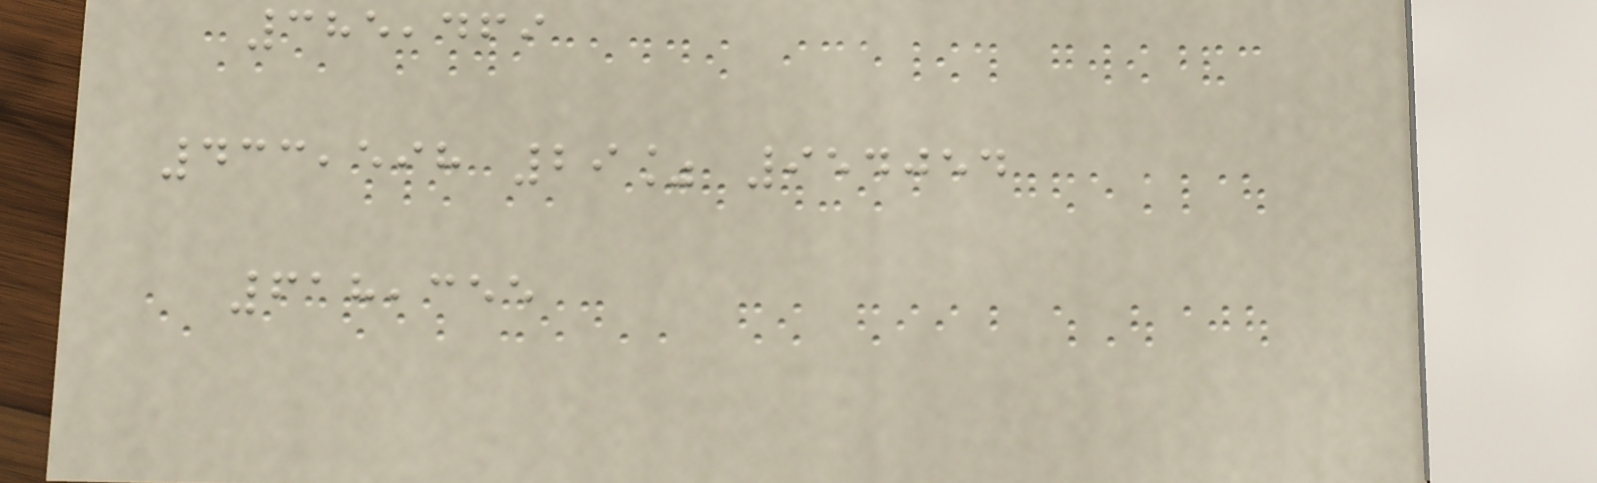385,469
433,598 29% 954054
618,355
